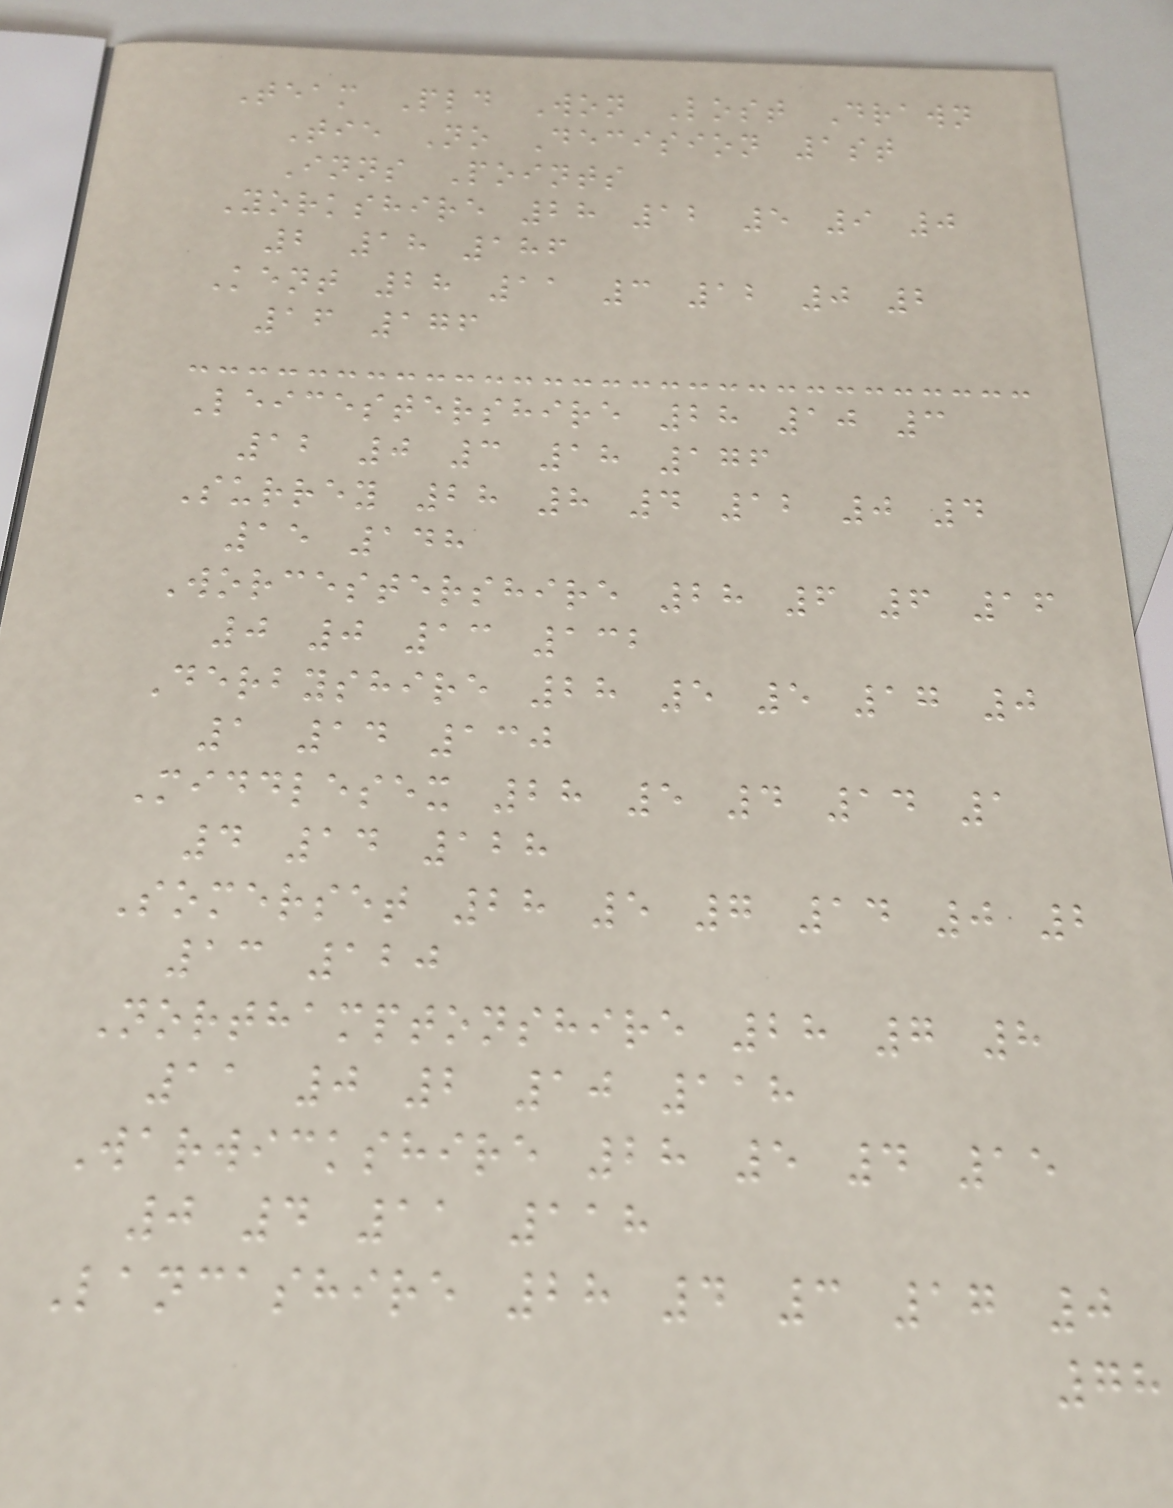Team Pld Won Lost Drawn
Tie No Decision 1st
Inns Points
Yorkshire 28 12 5 9 0
2 18 186
Kent 28 11 3 12 0 2
16 176
Leicestershire 28 10 3
12 0 3 18 176
Surrey 28 8 4 12 0 4
15 148
Worcestershire 28 6 6 16
0 0 13 132
Derbyshire 28 5 5 17 0
1 14 130
Middlesex 28 5 4 14 1
4 14 128
Somerset 28 5 7 14 0 2
13 120
Northamptonshire 28 7 8
11 0 2 10 118
Warwickshire 28 5 4 15
0 4 11 118
Lancashire 28 4 3 17 0
78
